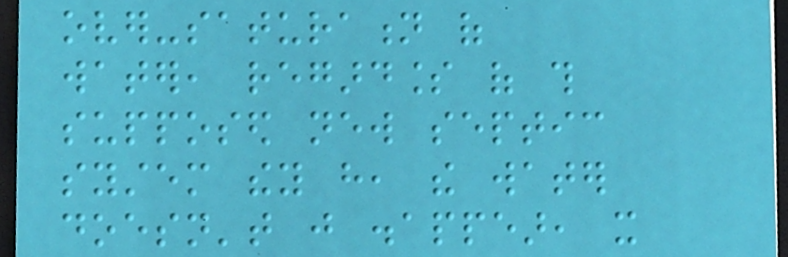over-saturation of
water, regardless of this
supposed new septic
system they have, the water
doesn't just disappear, it
